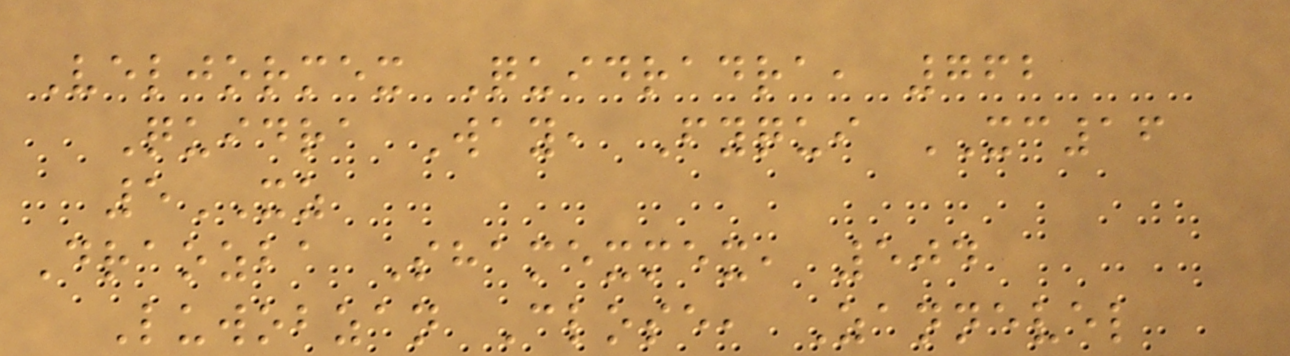Veljormex Quidradra, 762
Quidra Way, Fyqui XC16
5XZ
Draozba Shamexmex, 504
Luwobzan Close, Zannevel
